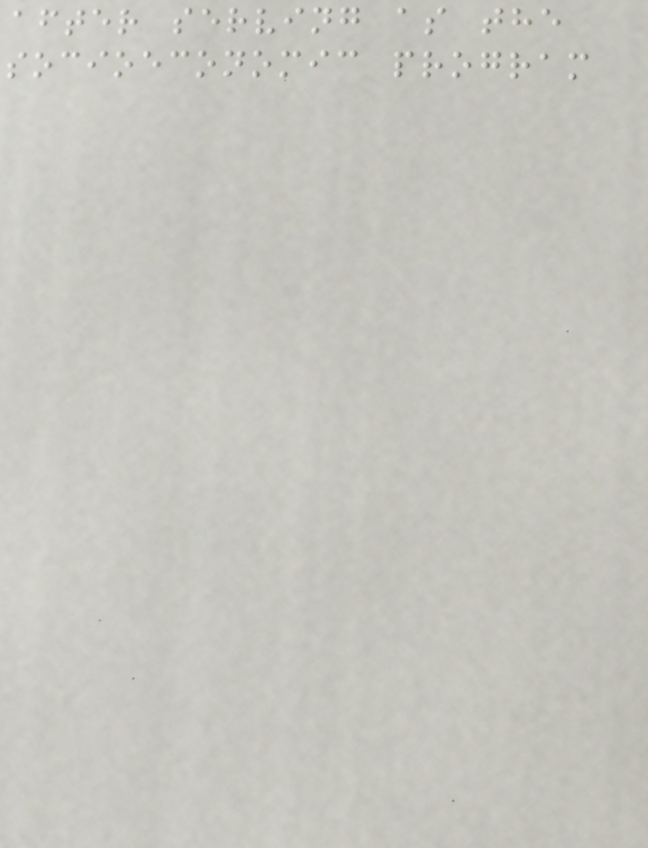after serving as the
socioeconomic program
